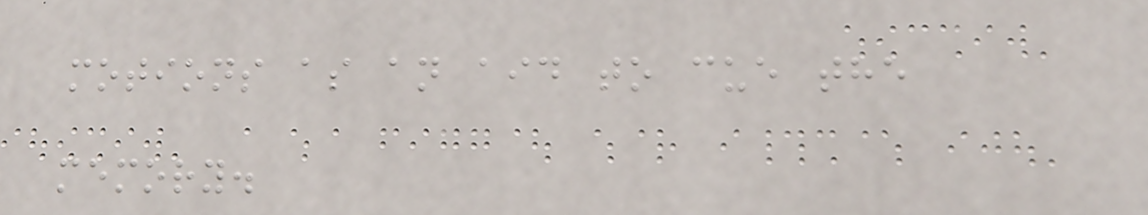motions as an aid to cue the
memory.
